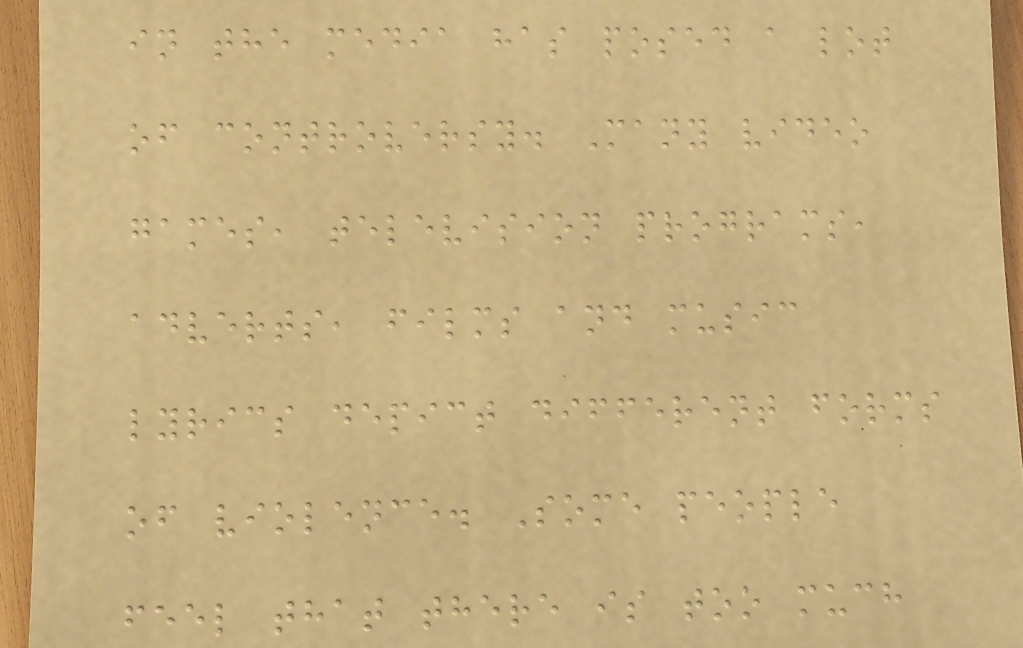in the media has posed a lot
of controversy. Many video
games, television programs,
adverts, films and music
lyrics depict different forms
of violence. Some people
feel that there is too much
